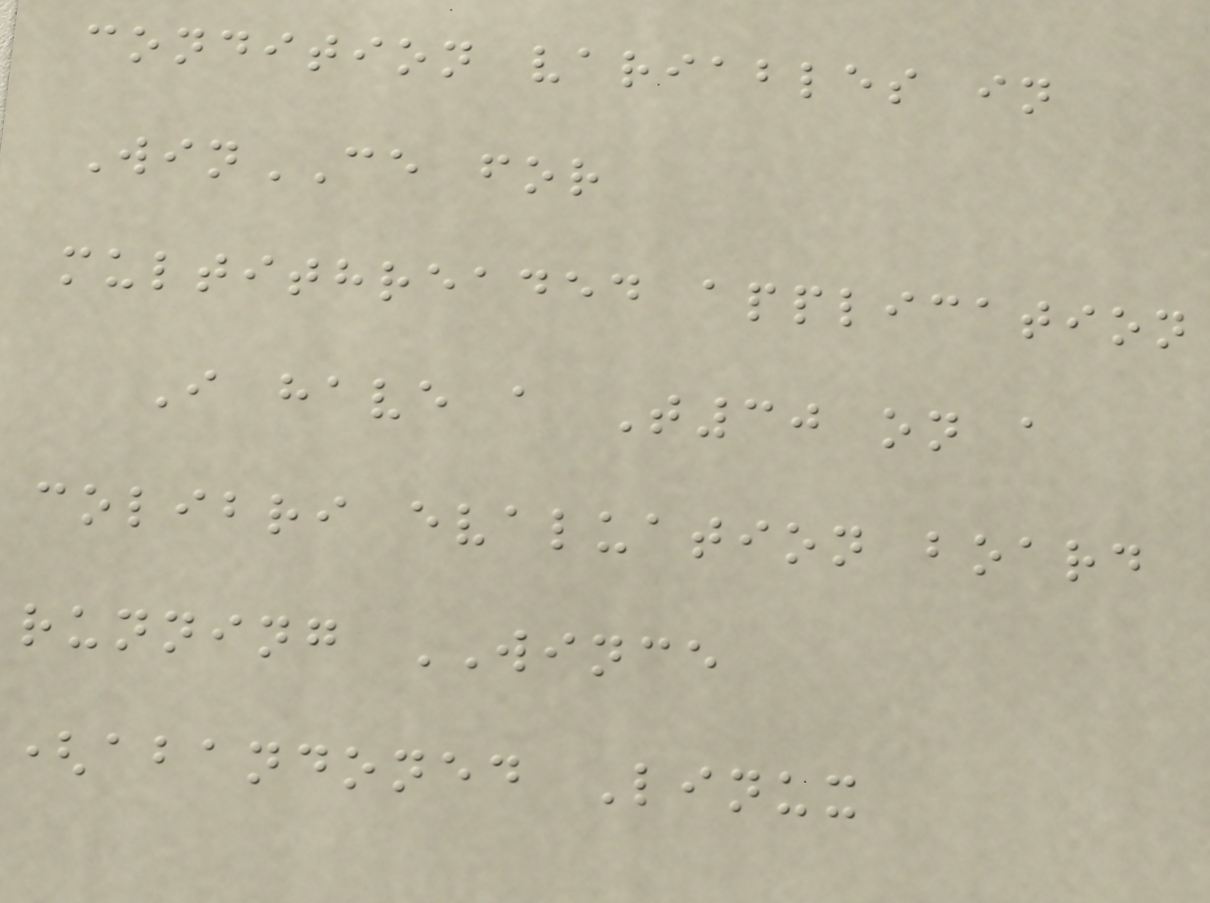condition variables in
WinCE for
multithreaded application
I have a T30 on a
colibri evaluation board
running WINCE
(abandoned Linux
